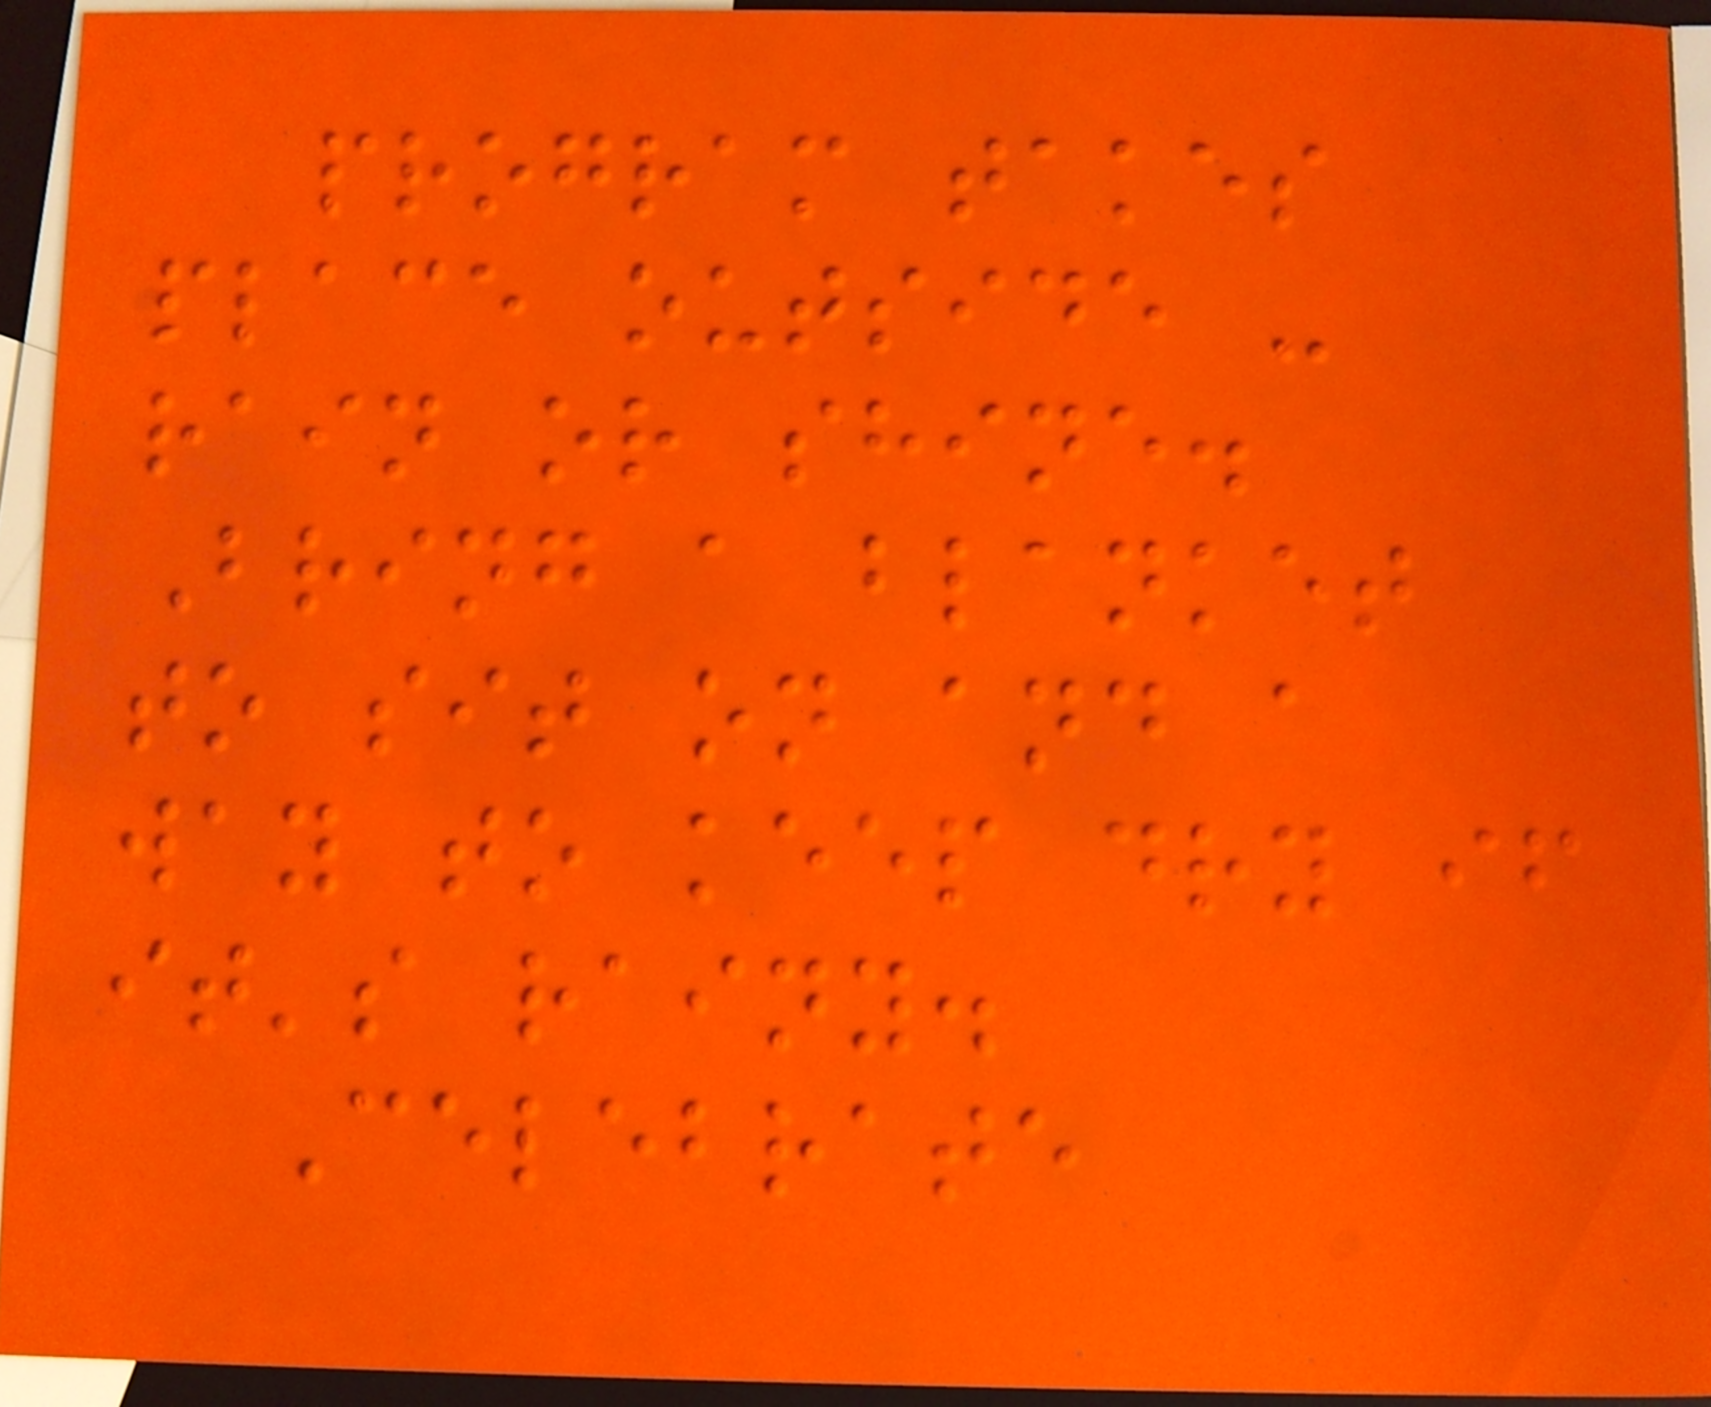program takes
place outside -
rain or shine.
Bring a blanket
to sit on and a
way to keep dry if
it's rainy.
Celebrate
